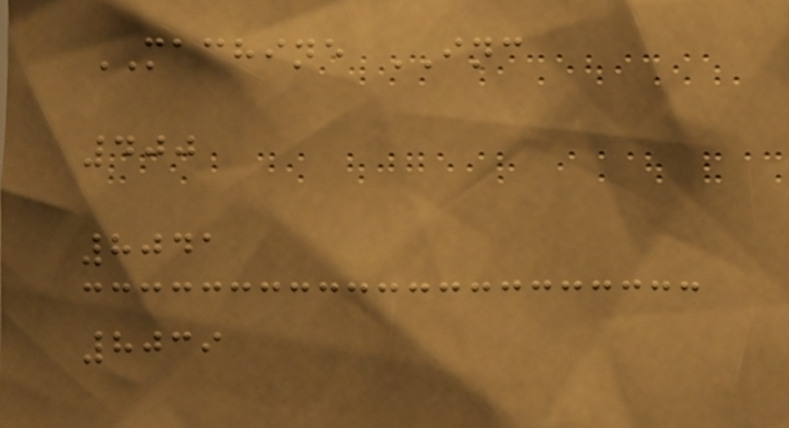MACHINE INC
400
8041
8039
